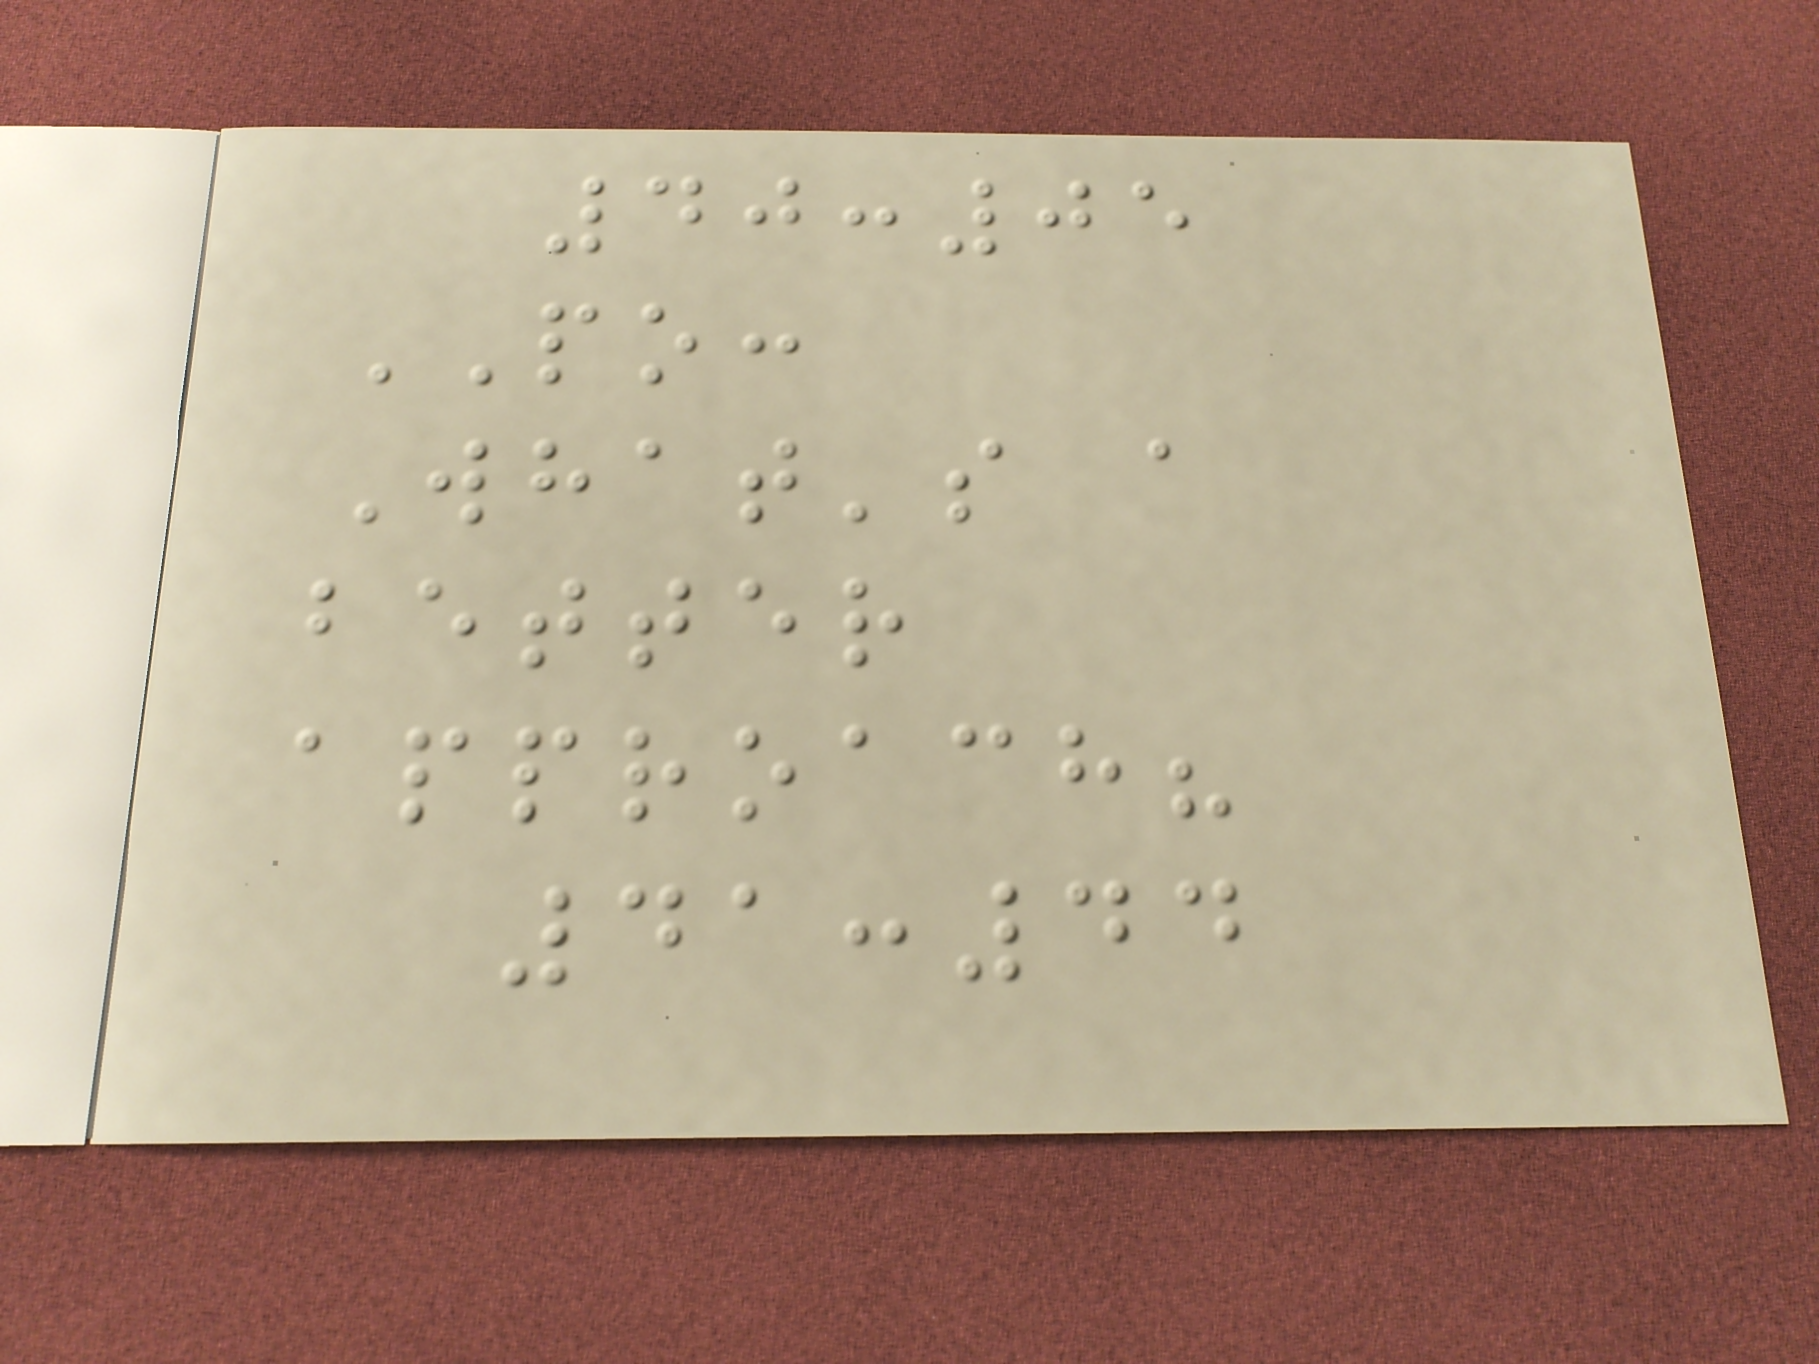40:05
PO:
What's a
better
approach?
41:44
